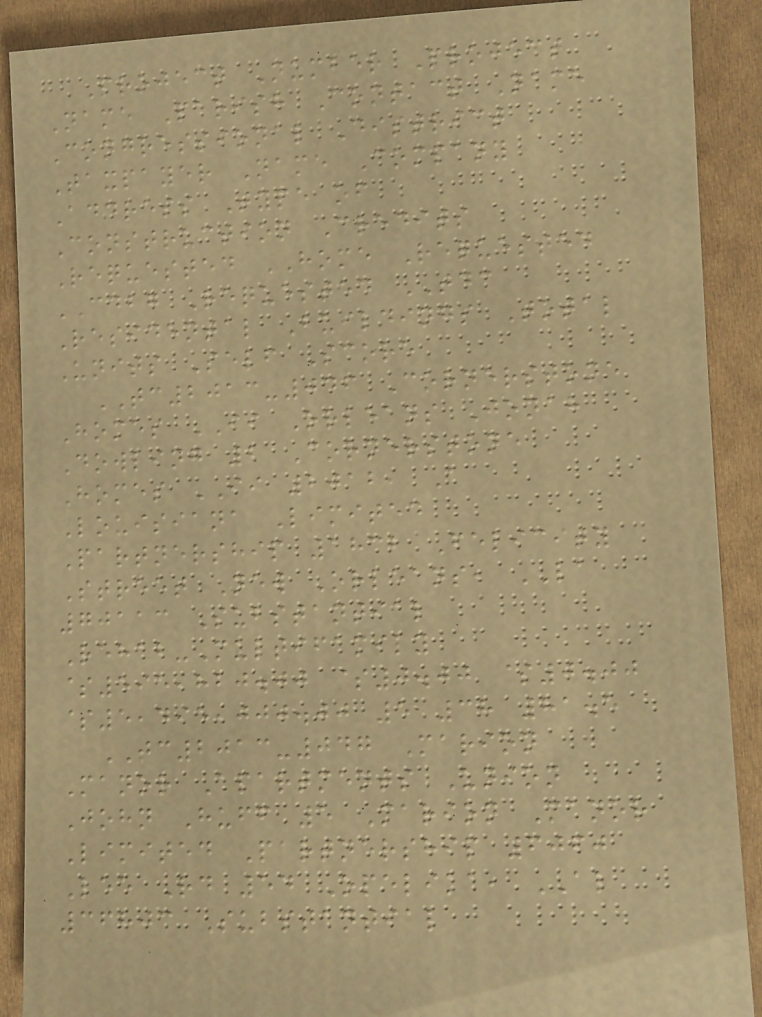Project Number Project
Name Parish Contact Name
Congressional District
Taxpayer Name Company
Address Type of
Construction Credits
Requested HOME Requested
CDBG Requested TDC
Residental Buildings Total
Units Self Score
TC2013-046 Cornerstone
Homes II Orleans Jonah
Dowling 2 Cornerstone
Homes II 2012, A
Louisiana Limited
Partnership 1832 Felicity
Street New Orleans, LA
70113 Substantial
Rehab-Multifamily
$595,820.00 $0.00 $0.00
$5,495,000.00 5 38 81.5
TC2013-047 Marion
Manor Apartments Union
John Huff 5 Marion Manor
Limited Partnership 6060
Lee Rd 54 Opelika, AL
36803 Substantial
